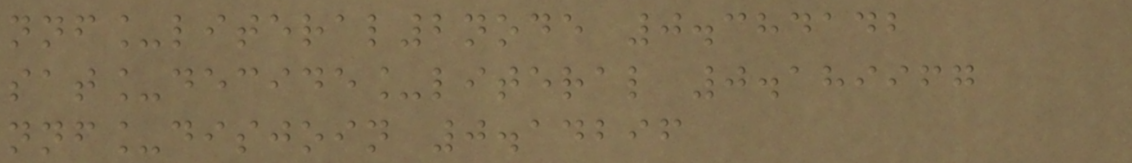nnf_literal2node 0.384142
sat_decide_literal 0.189967
nnf_disjoin 0.14296
